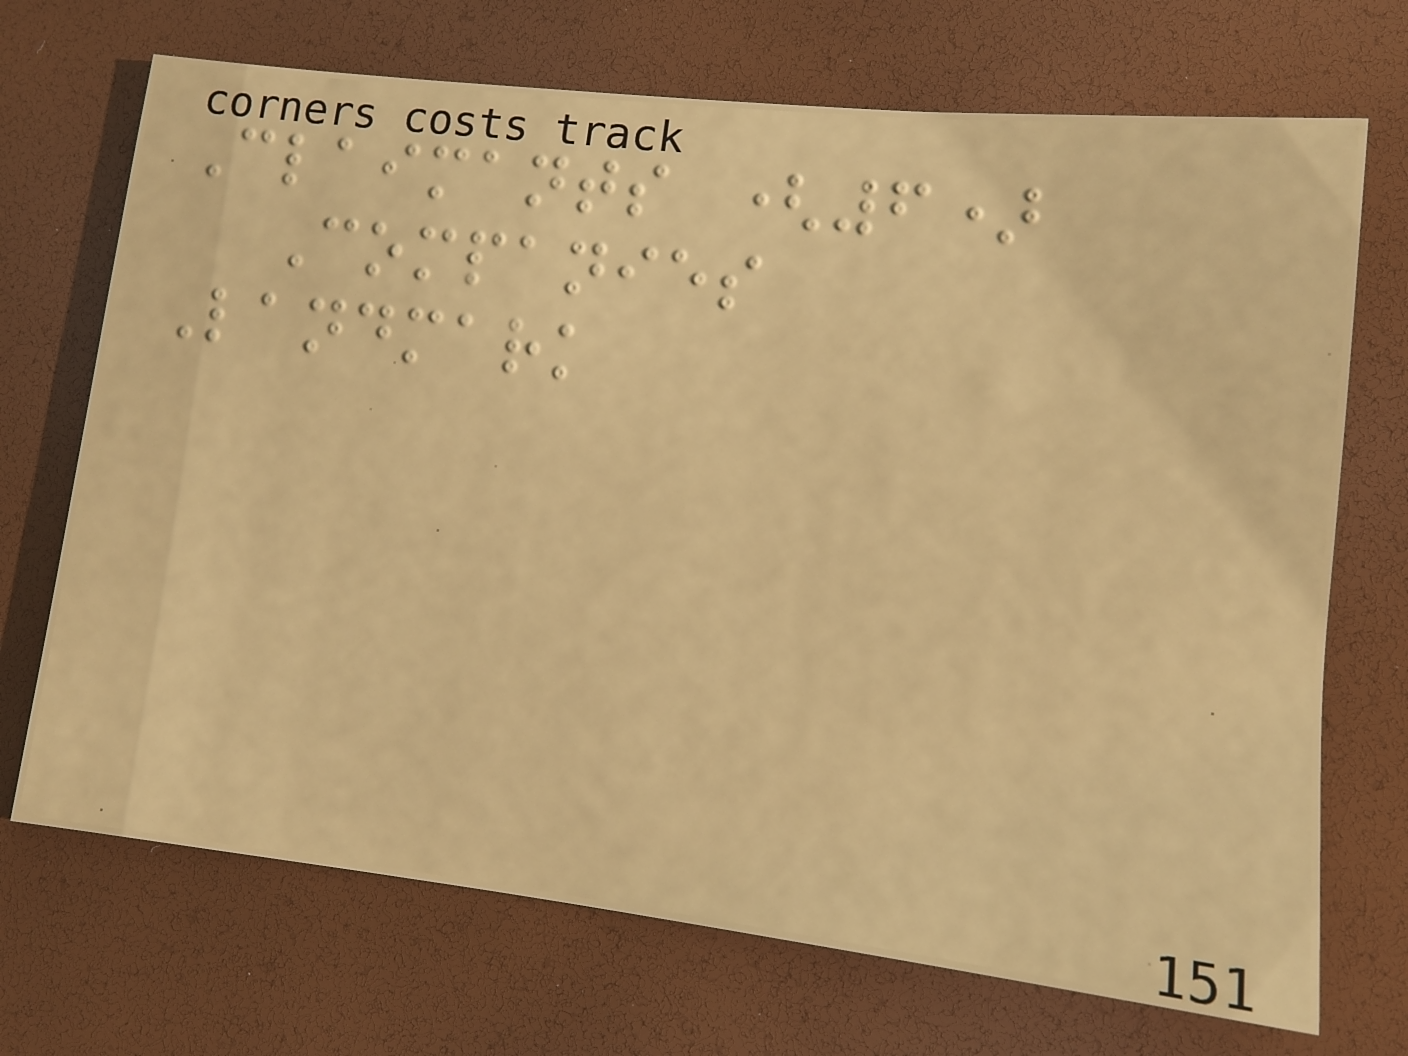Claimants (6)
Companies
Landmark
